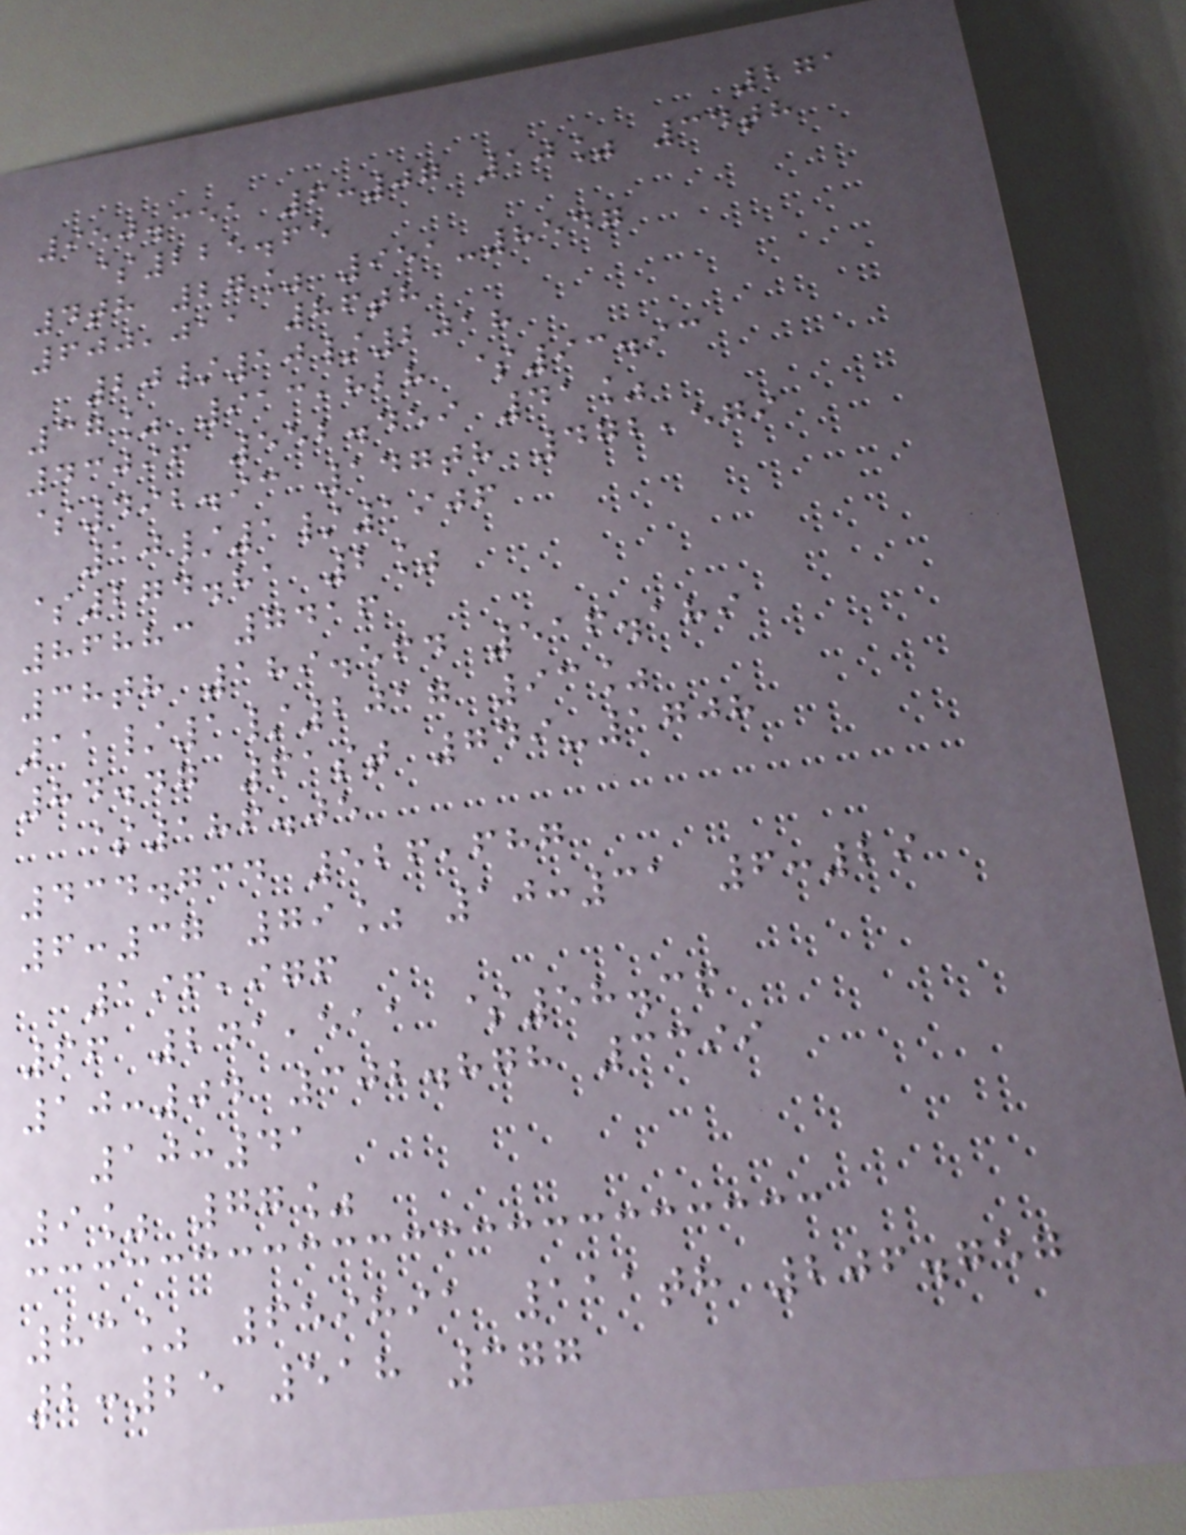271
950.351 6:07 10% 34th
$225.65
4th 27% 951-8547
600,011 86th
20/10/2018
37% 913,828 $93.93
43096 552.459 41%
$492.93 147th 472,579
10/1/1906
$274.81 2%
86883 7416
38th 189.564 516.189
11/1/2017 93%
84.47 61st 749-1708
$186.05
434.734 526,687
6:37 79% 10:31 6:29
196,976
66 241,511 $58.36
10:04 302.878 3399
10:41
9% 77%
83% 659891 111th 206.757
2:25 518 377
